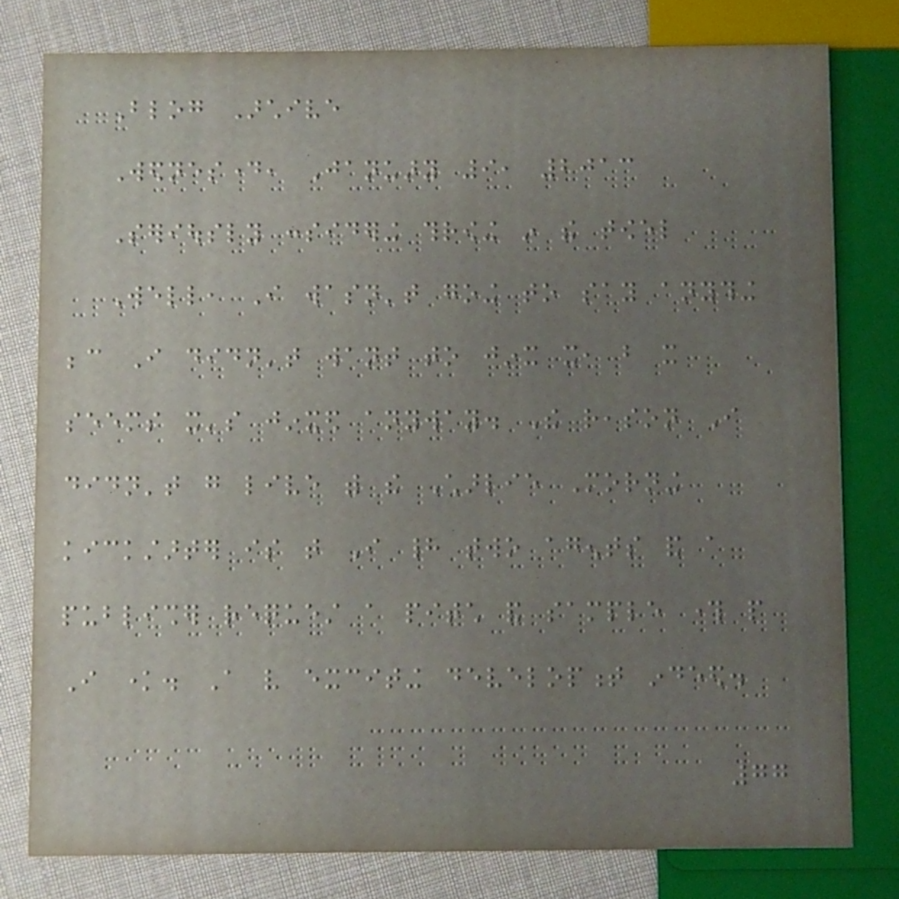Blog Archive
Wednesday, January 9, 2013
Seriously considering throwing in the towel
Well, I wasn't going to say anything
because I didn't want to jinx it, but it
seems it's jinxed anyway. The reason I
didn't go live with the Charlie Morning
kickstarter is that I had two agents and a
publisher request a pitch and sample through people
I know. A very exciting development indeed.
77
